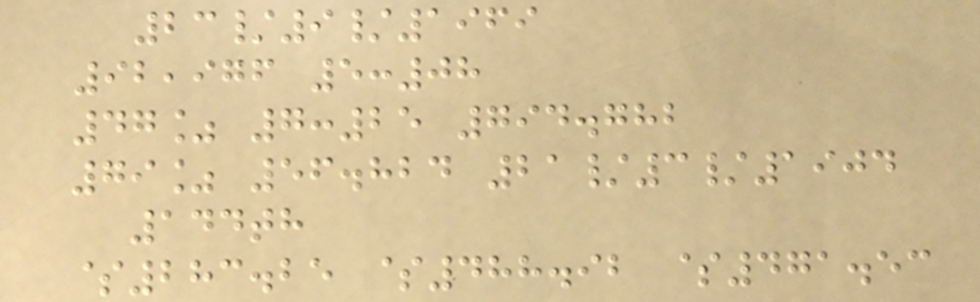23/9/1969
92,976 5:08
47% 7:25 794.782
79% 56.824 21/3/1904
144th
$283.25 $488.92 $471.53
